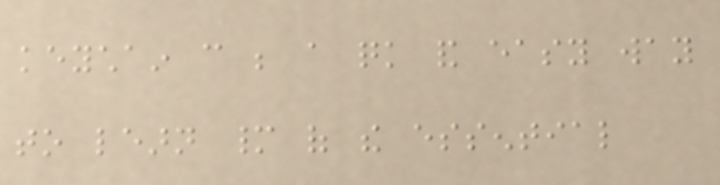keychain can be a quick and easy way
to learn many of the essential
